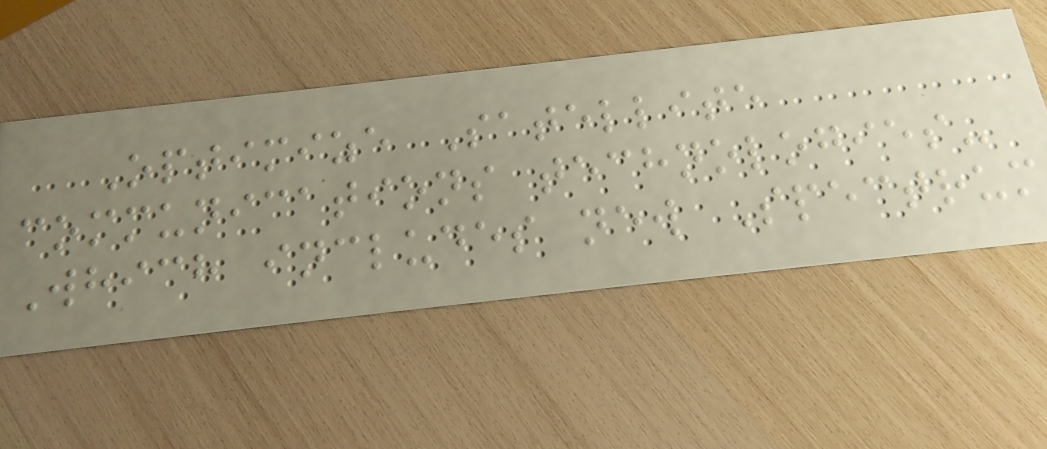Optimize Satellite
communications technologies-
Which includes new Spectrum
